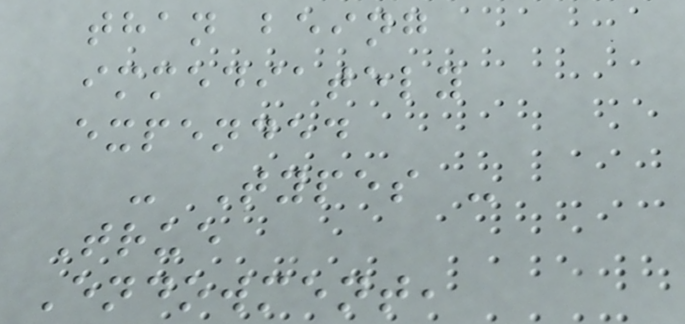than being
immediately
expended
- Types -
True
Endowment,
